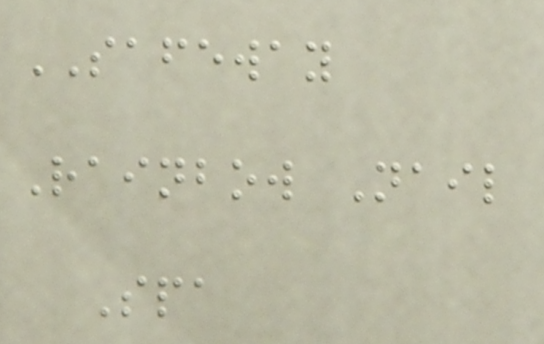SAFEWAY
Rainbow Nail
Spa
